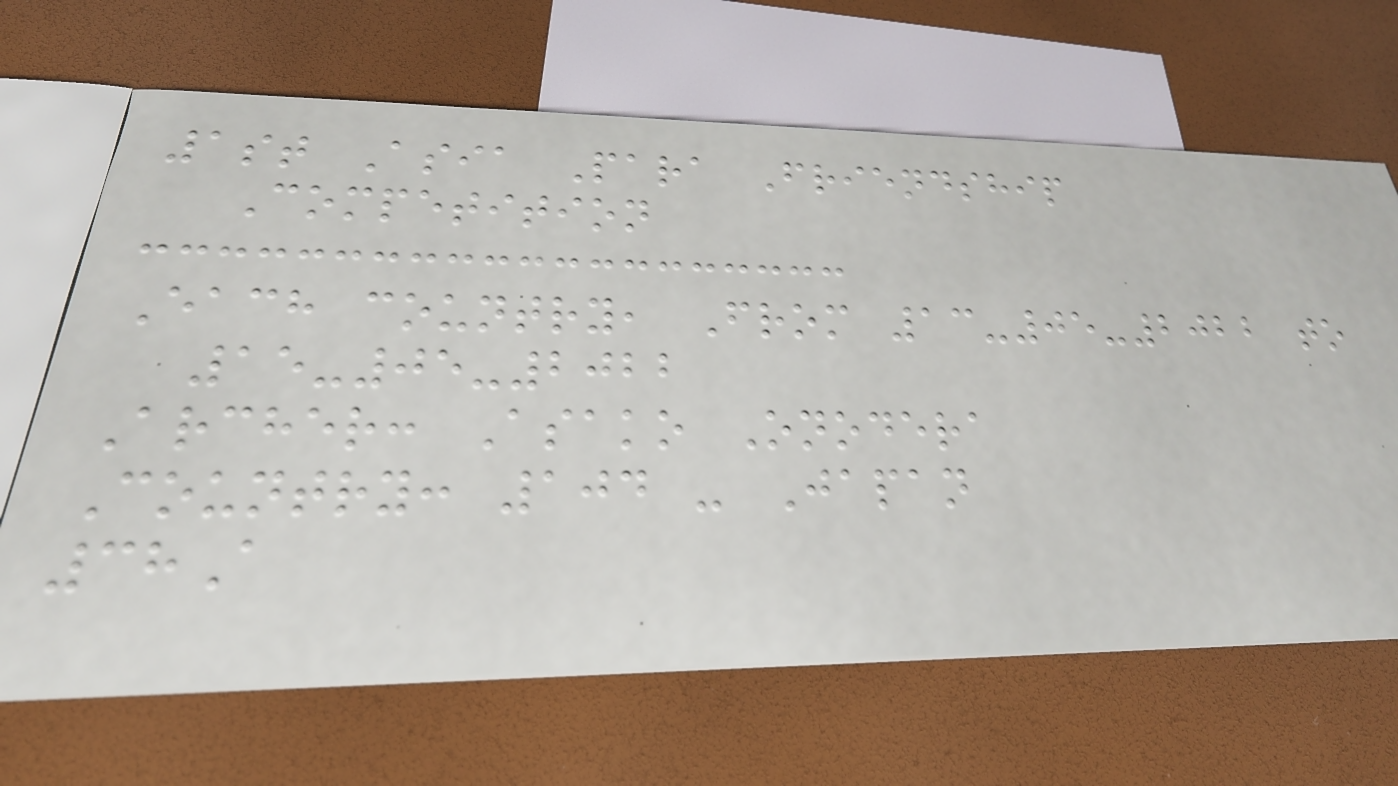1st Asia Para Friendship
Competition
Each country, From 13-05-2022 to
15-05-2022
Archer: Asako Onodera
Country: 104 - Japan
38A
